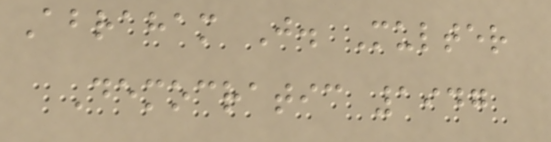Abraham J. Multer
Democratic 1947
